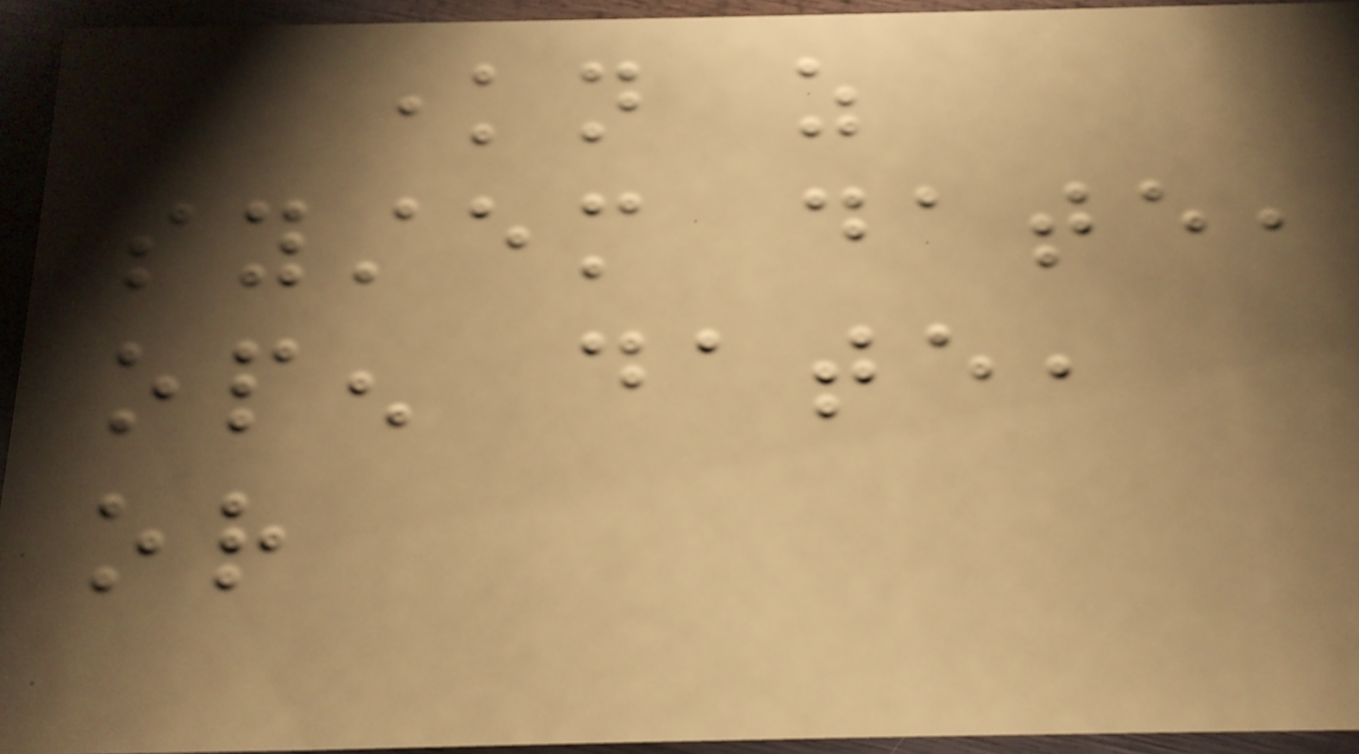known as
system date,
open date,
or
